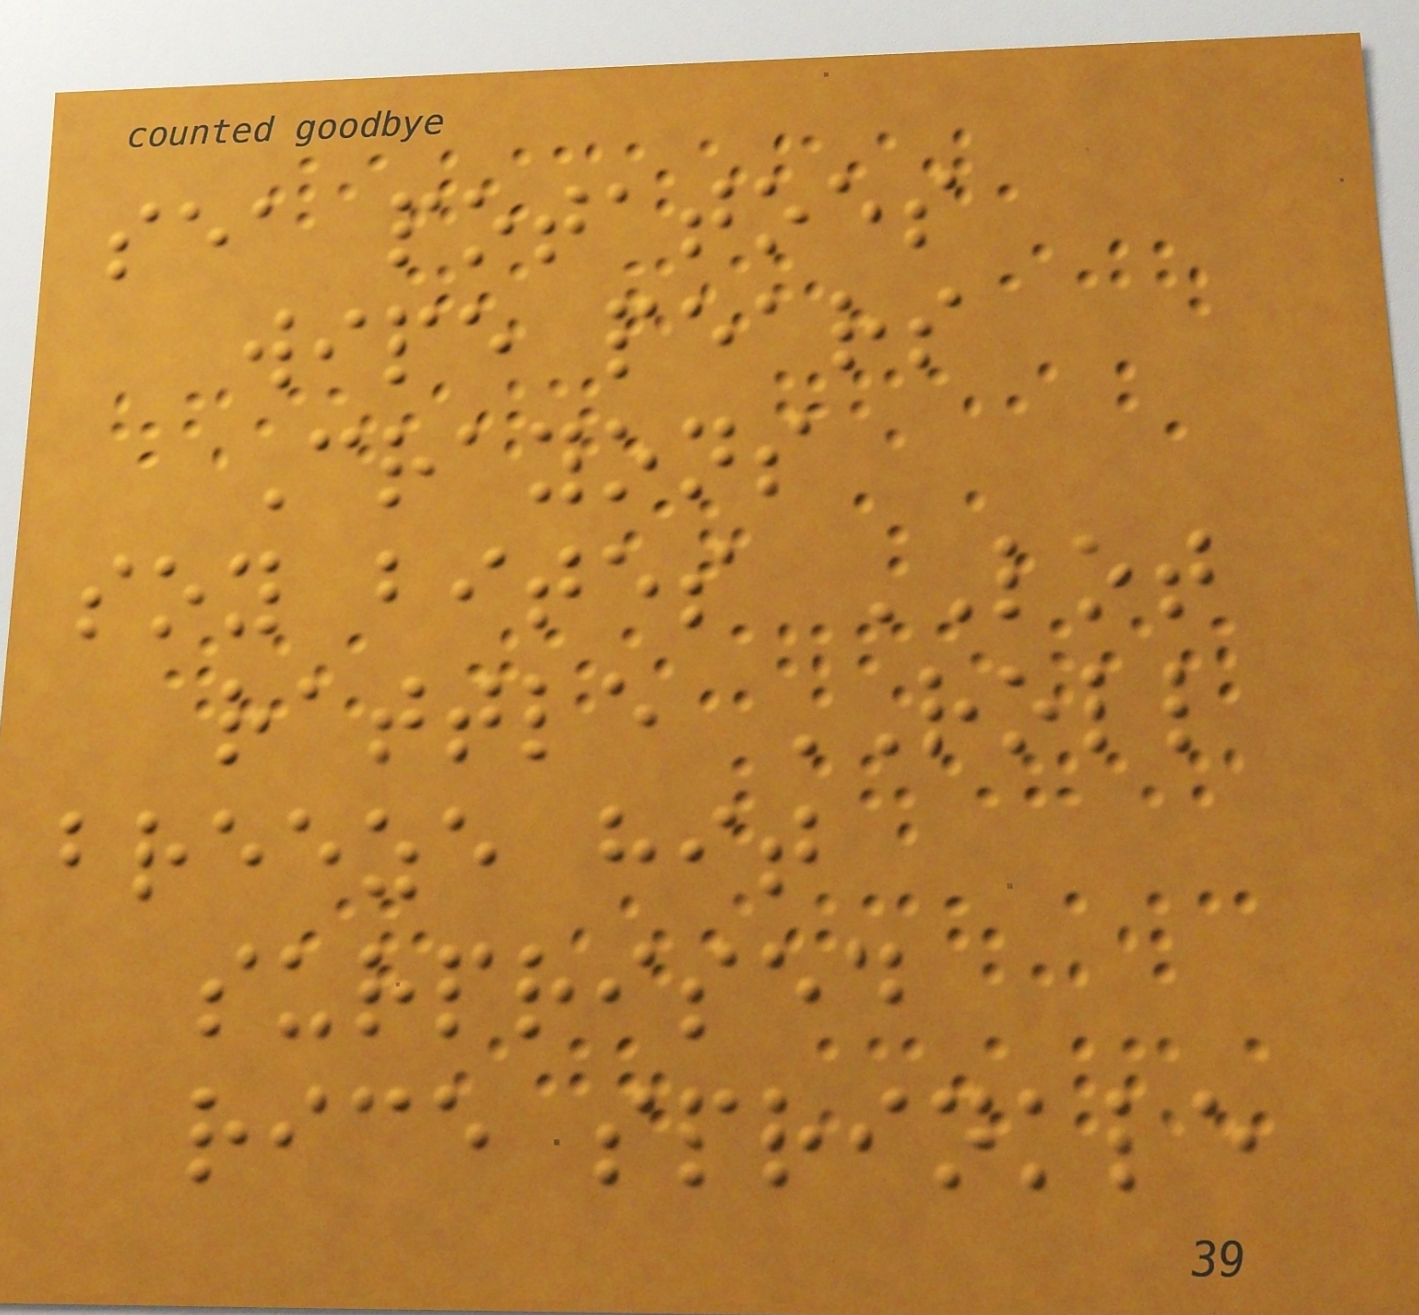sea potatoes
wipe pears
Crayons
soy bites LOT
rattle ROLL
breeze hit
surprised
rice sprinkle
